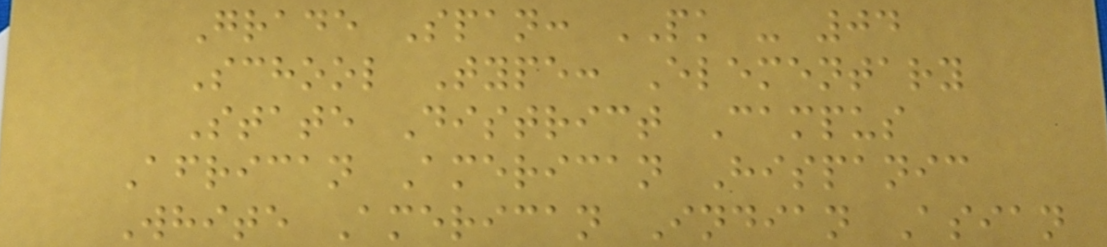Grade Span: PK - 04
School Type: Elementary
State District Campus
African American Hispanic
White American Indian Asian
